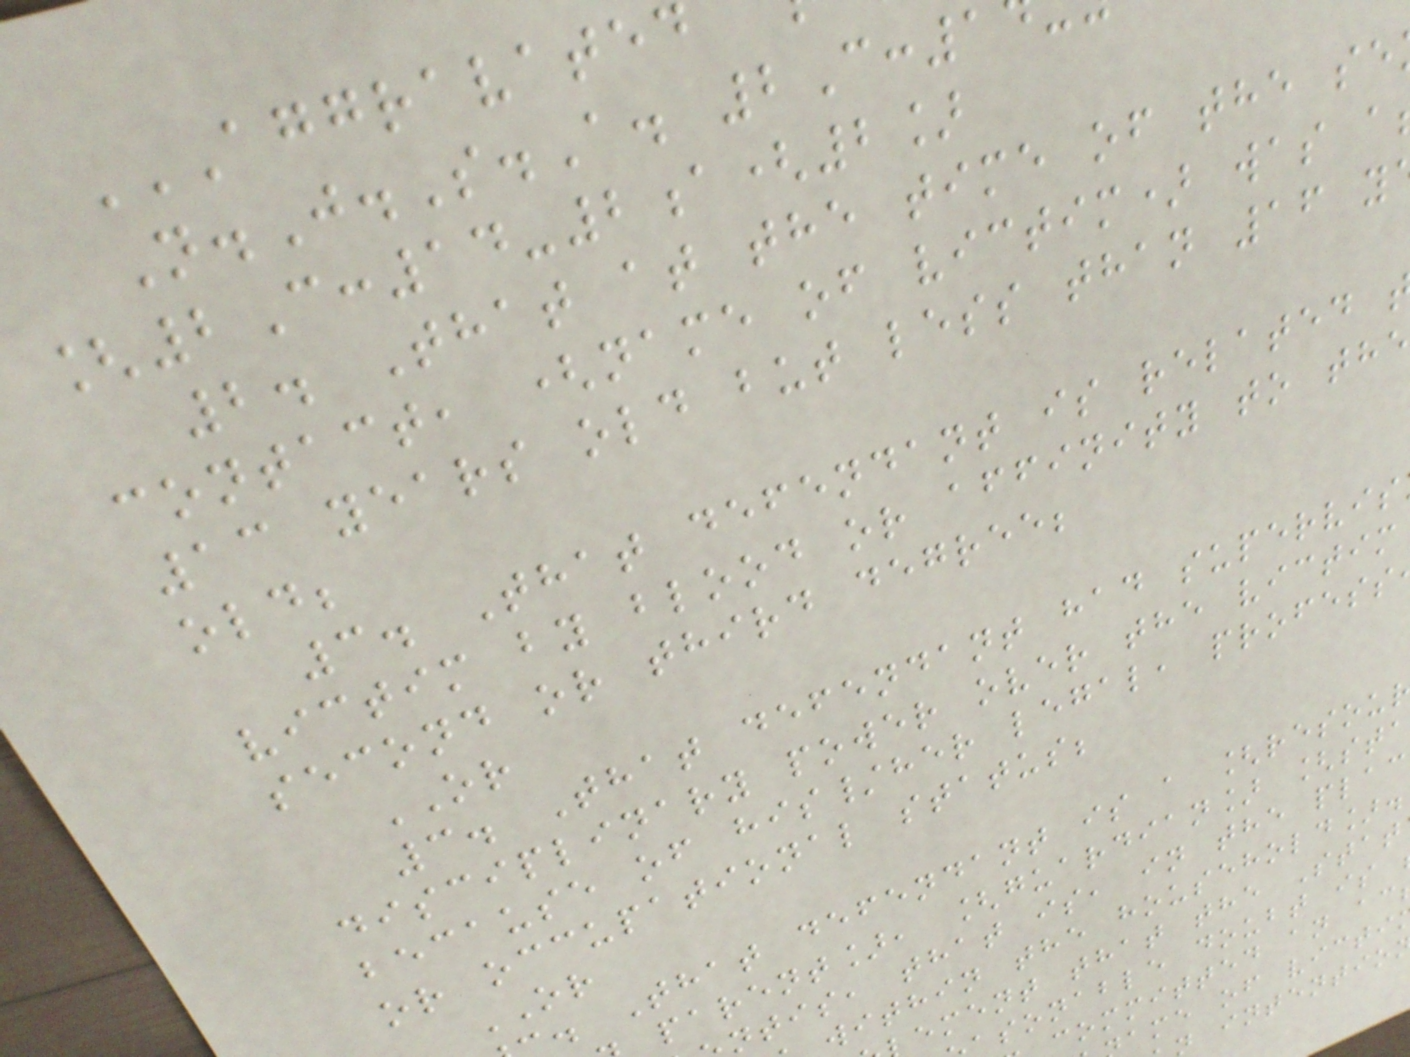N.J.S.A. 2C:1
[2C:14-2a(2]
2. That at the time of the se
contact, (name of victim) was a
13 years old but less than 16 y
old;
3. That defendant is related
victim by blood or affinity to the
second or third degree;
OR
3. That defendant had supervis
disciplinary power over the victim
because of his/her legal, profess
or occupational status;
OR
. That defendant is a [resou
parent], [guardian] [sta
ntis, that is, in the plac
within the household].
ement that the Stat
asonable doubt is
committed an ac
ame of victi
